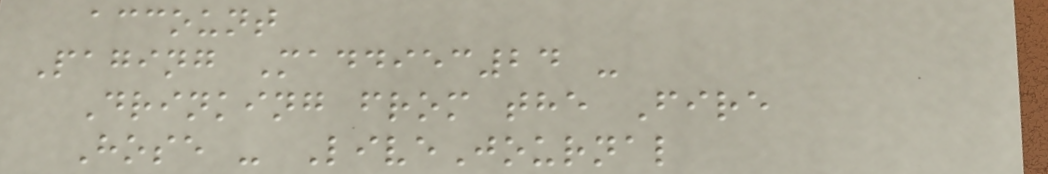account
Paging Maddiec24 -
Drinking from the Fire
Hose - LiveJournal
